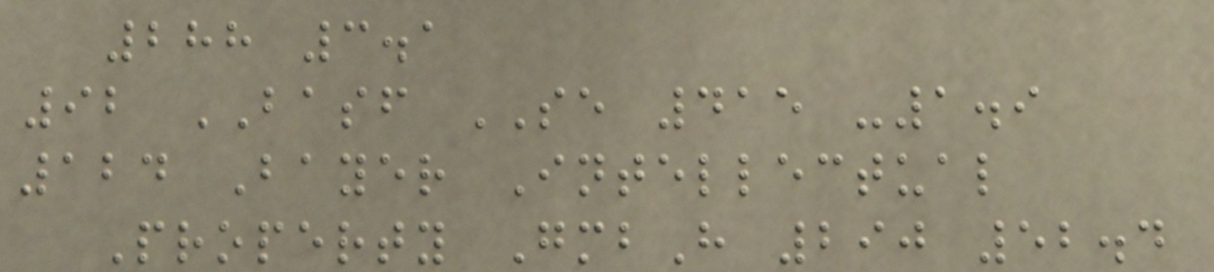288 3.1
92 BASF SE 415 -1.9
124 Bayer Intellectual
Property GmbH 290 52.4
